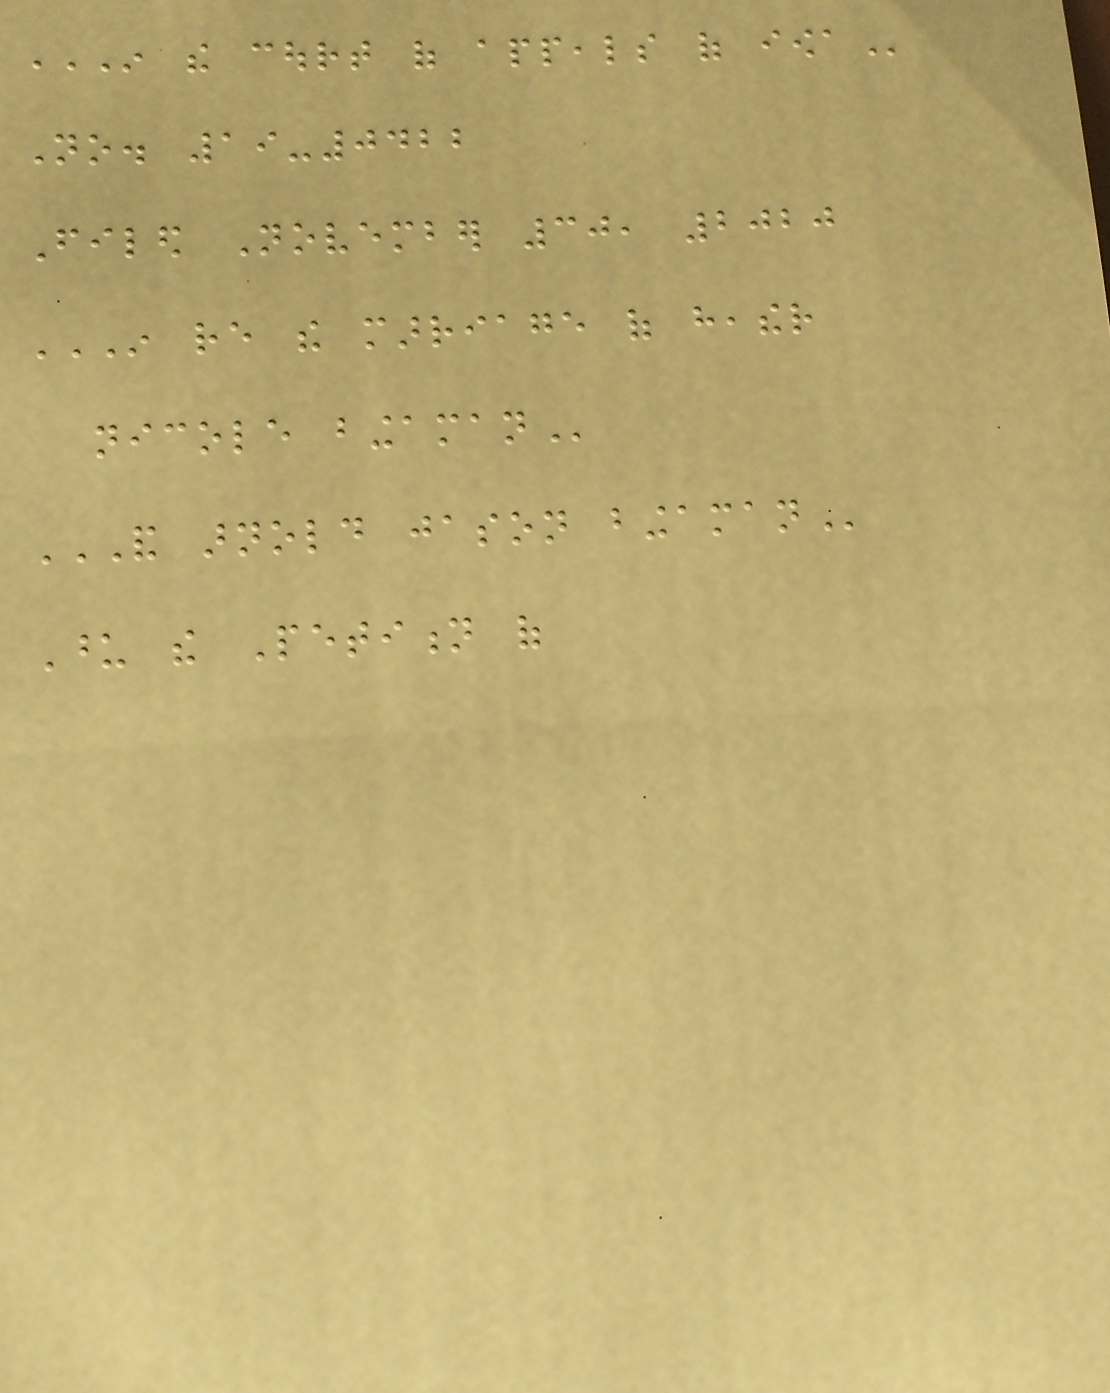IN THE COURT OF APPEALS OF IOWA
No. 19-0422
Filed November 30, 2020
IN RE THE MARRIAGE OF HEATHER
NICOLE BINGAMAN
AND ARNOLD JASON BINGAMAN
Upon the Petition of
